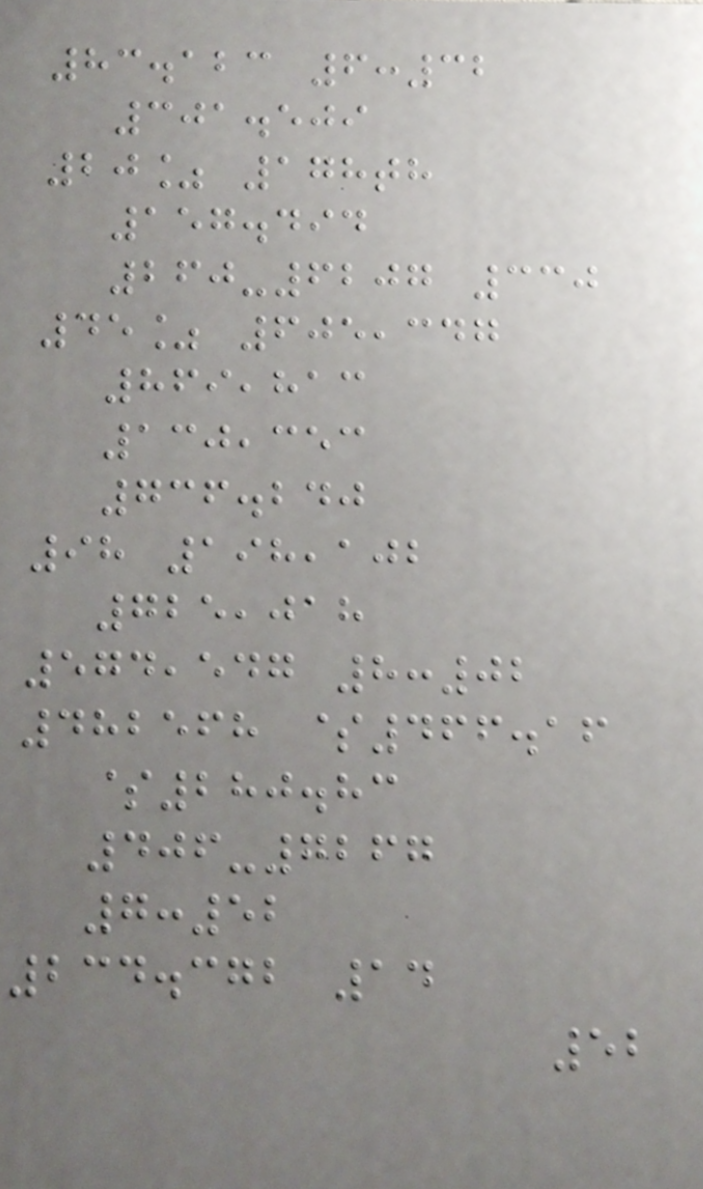83.123 6:32
301.509
20% 178th
157.494
260-6207 330
45% 605,347
869,813
130,353
736.240
98 198,102
725,018
574,547 8:02
482568 $466.16
$280.83
406-7267
7:52
234.372 14
52
